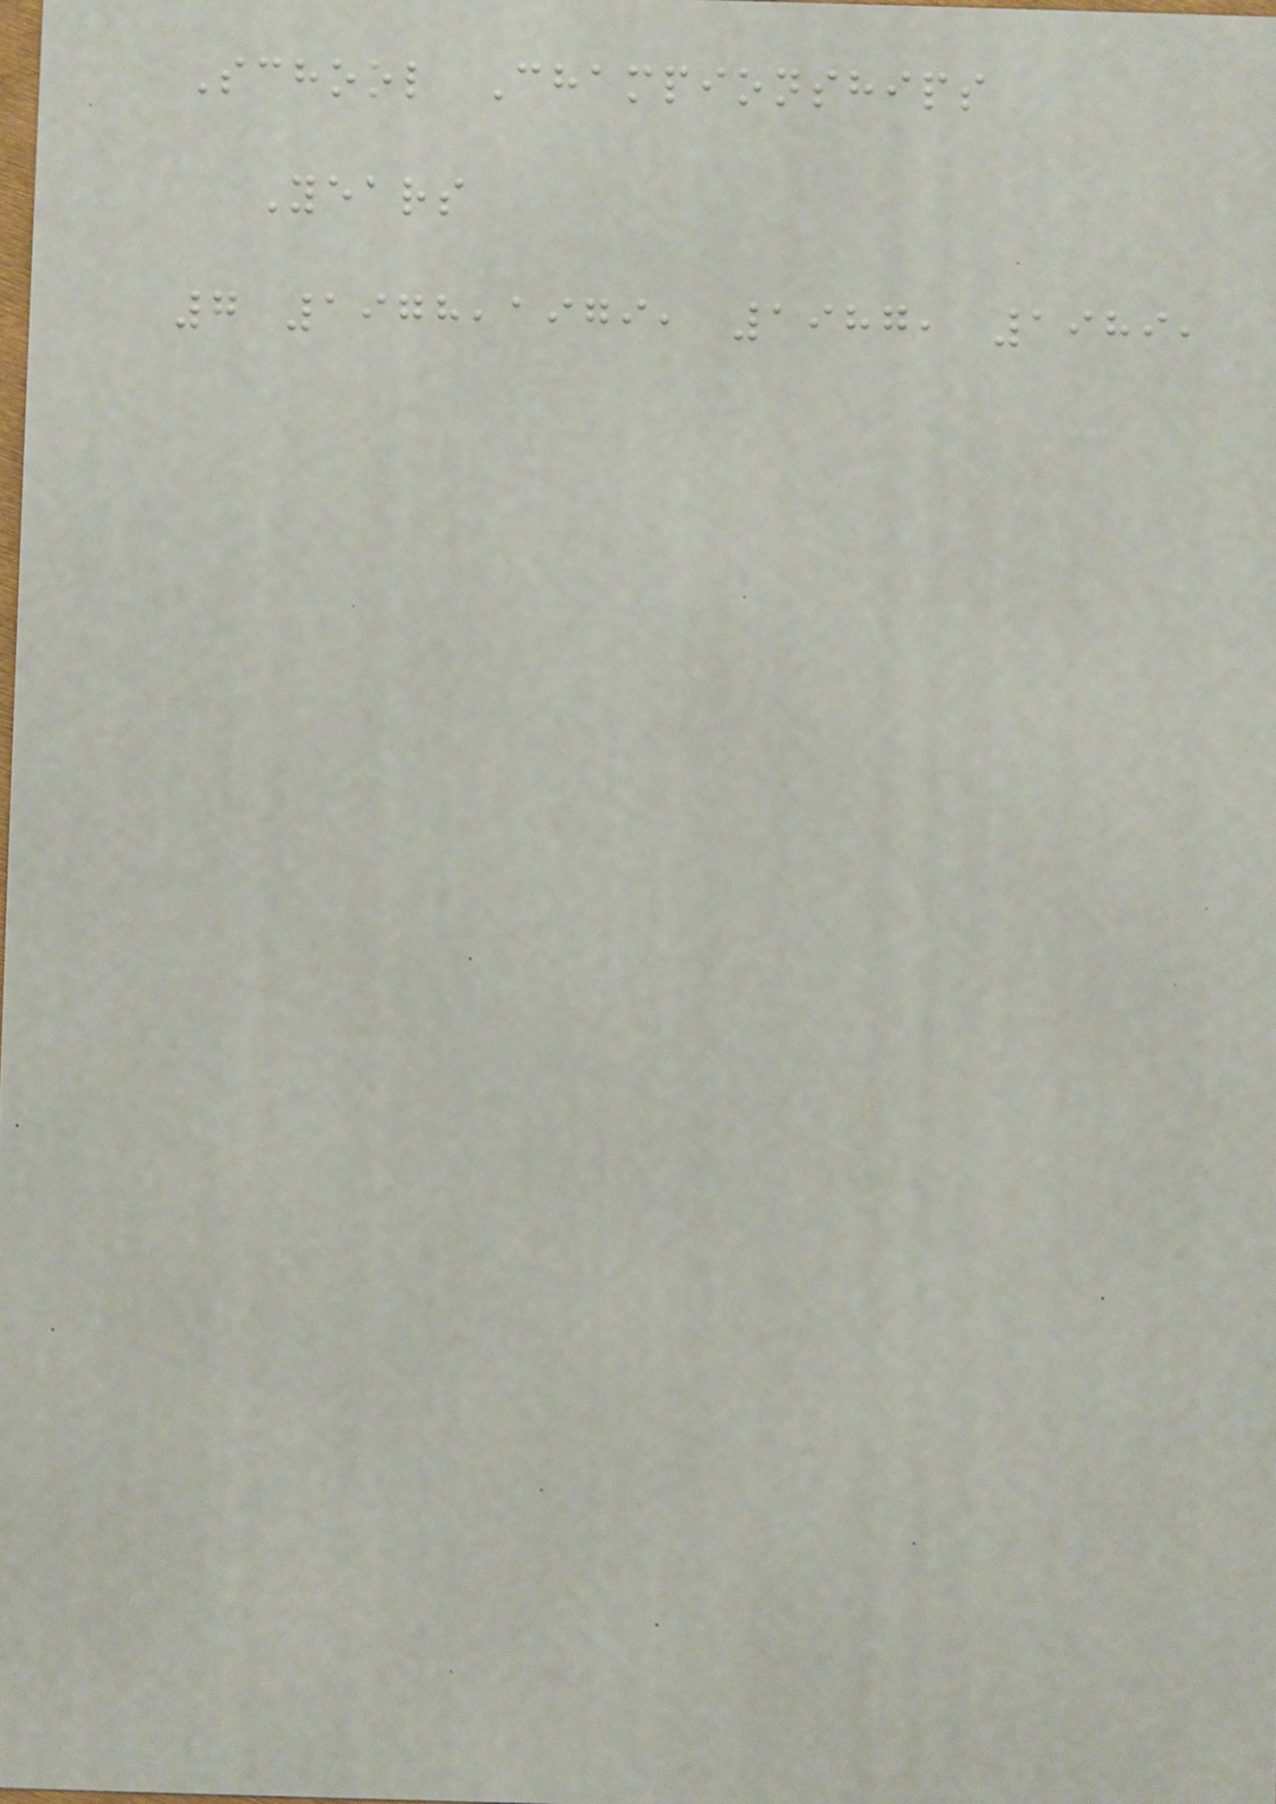School Championships
Years
7 1978,1979, 1987, 1989,
